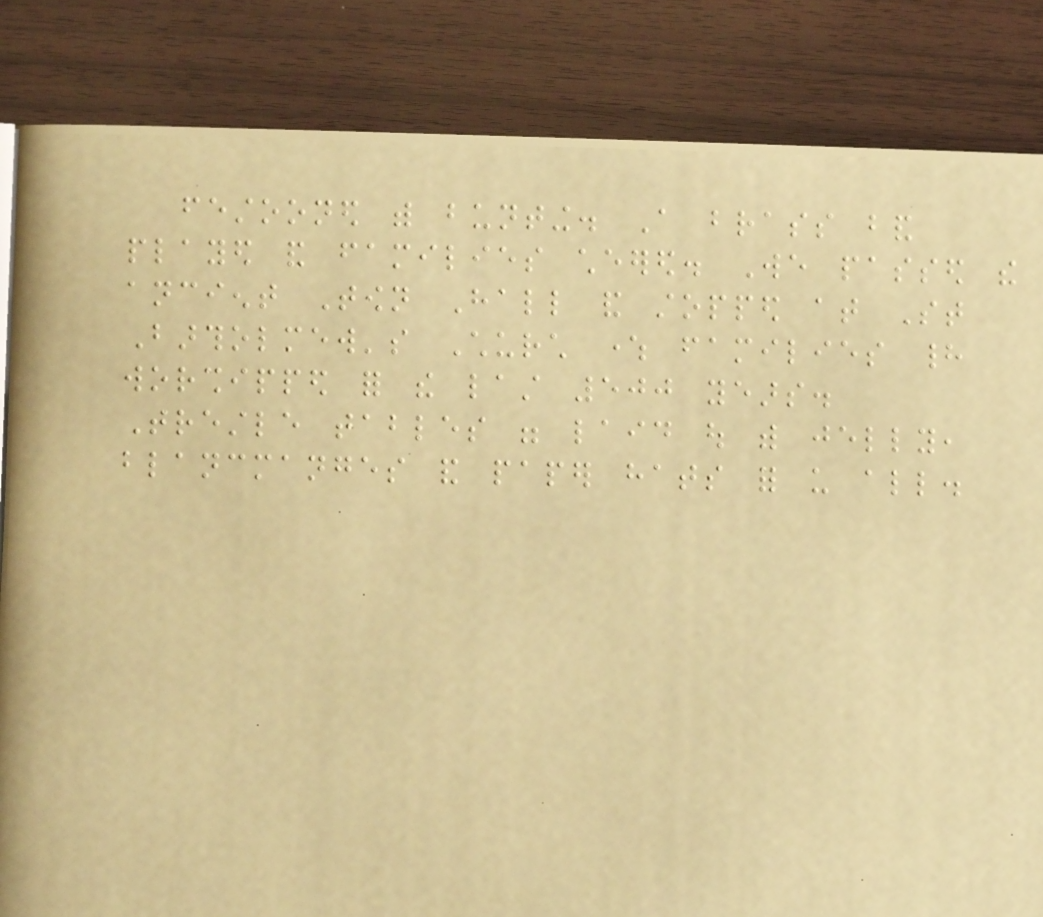festooned with bunting. A brass band
played and families cheered. We passed the
ancient Town Hall and stopped at St
Bartholmew's Church where families had
worshipped for the last 500 years.
Trestle tables were laid out with jelly,
blancmanges and paper hats for us all.
